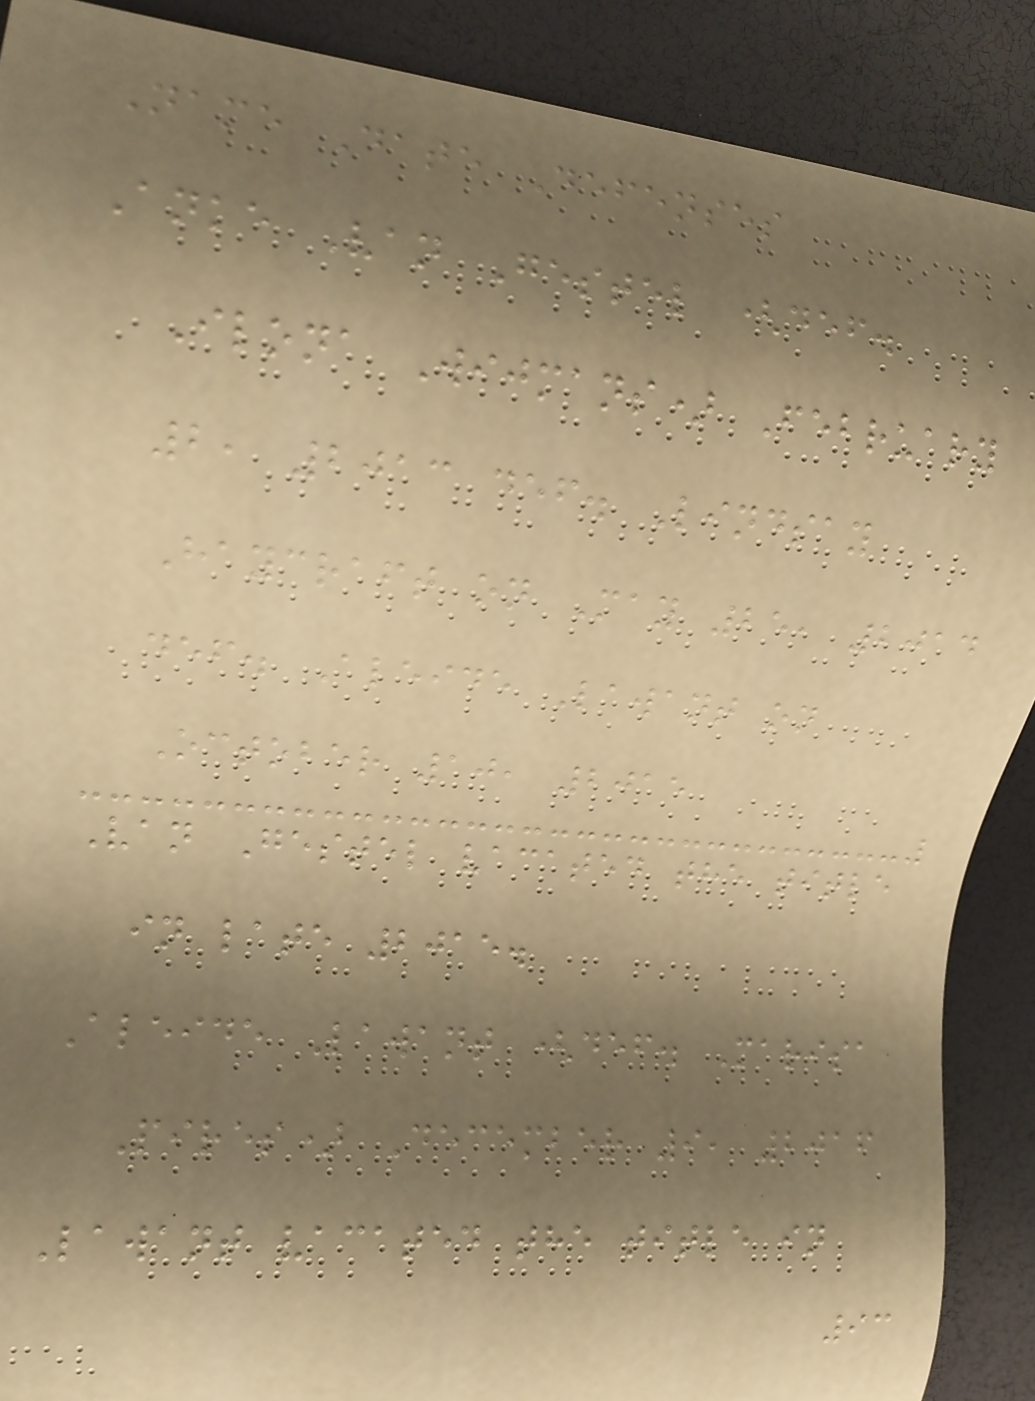Name Date Defenses
Anke Van Gestel (def.
Ilona Wijmans) February
2, 2013 def. Lindsay
Haycraft on May 25, 2014
def. Aleide Lawant on
October 10, 2015
Van Gestel vacated the title
in late 2015.
Aleide Lawant (def. Marisa
Pires) December 9, 2016
Lawant vacated the title in
93
